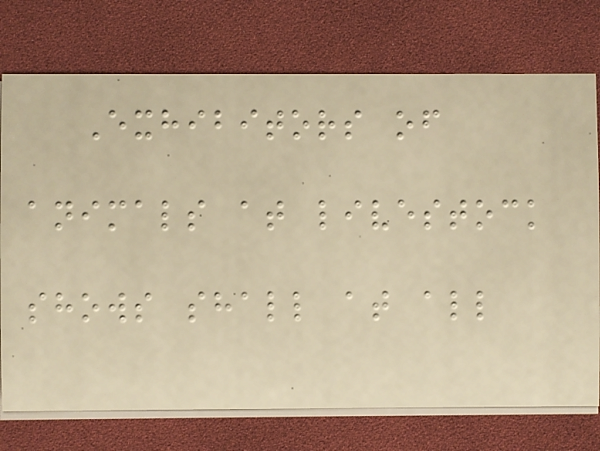Exhibitors of
animals at livestock
shows shall at all
